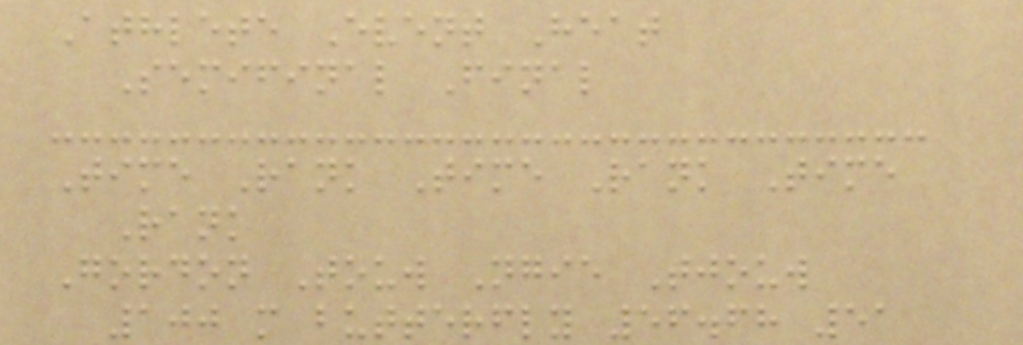Athlete Event Heat
Semifinal Final
Time Rank Time Rank Time
Rank
Gordon Touw Ngie Tjouw
100 m butterfly 56.68 51
